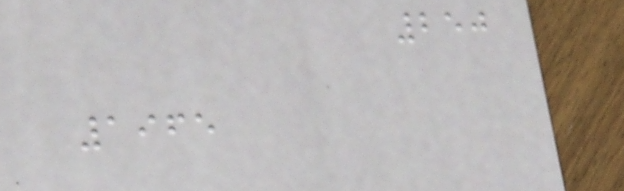250
1965
